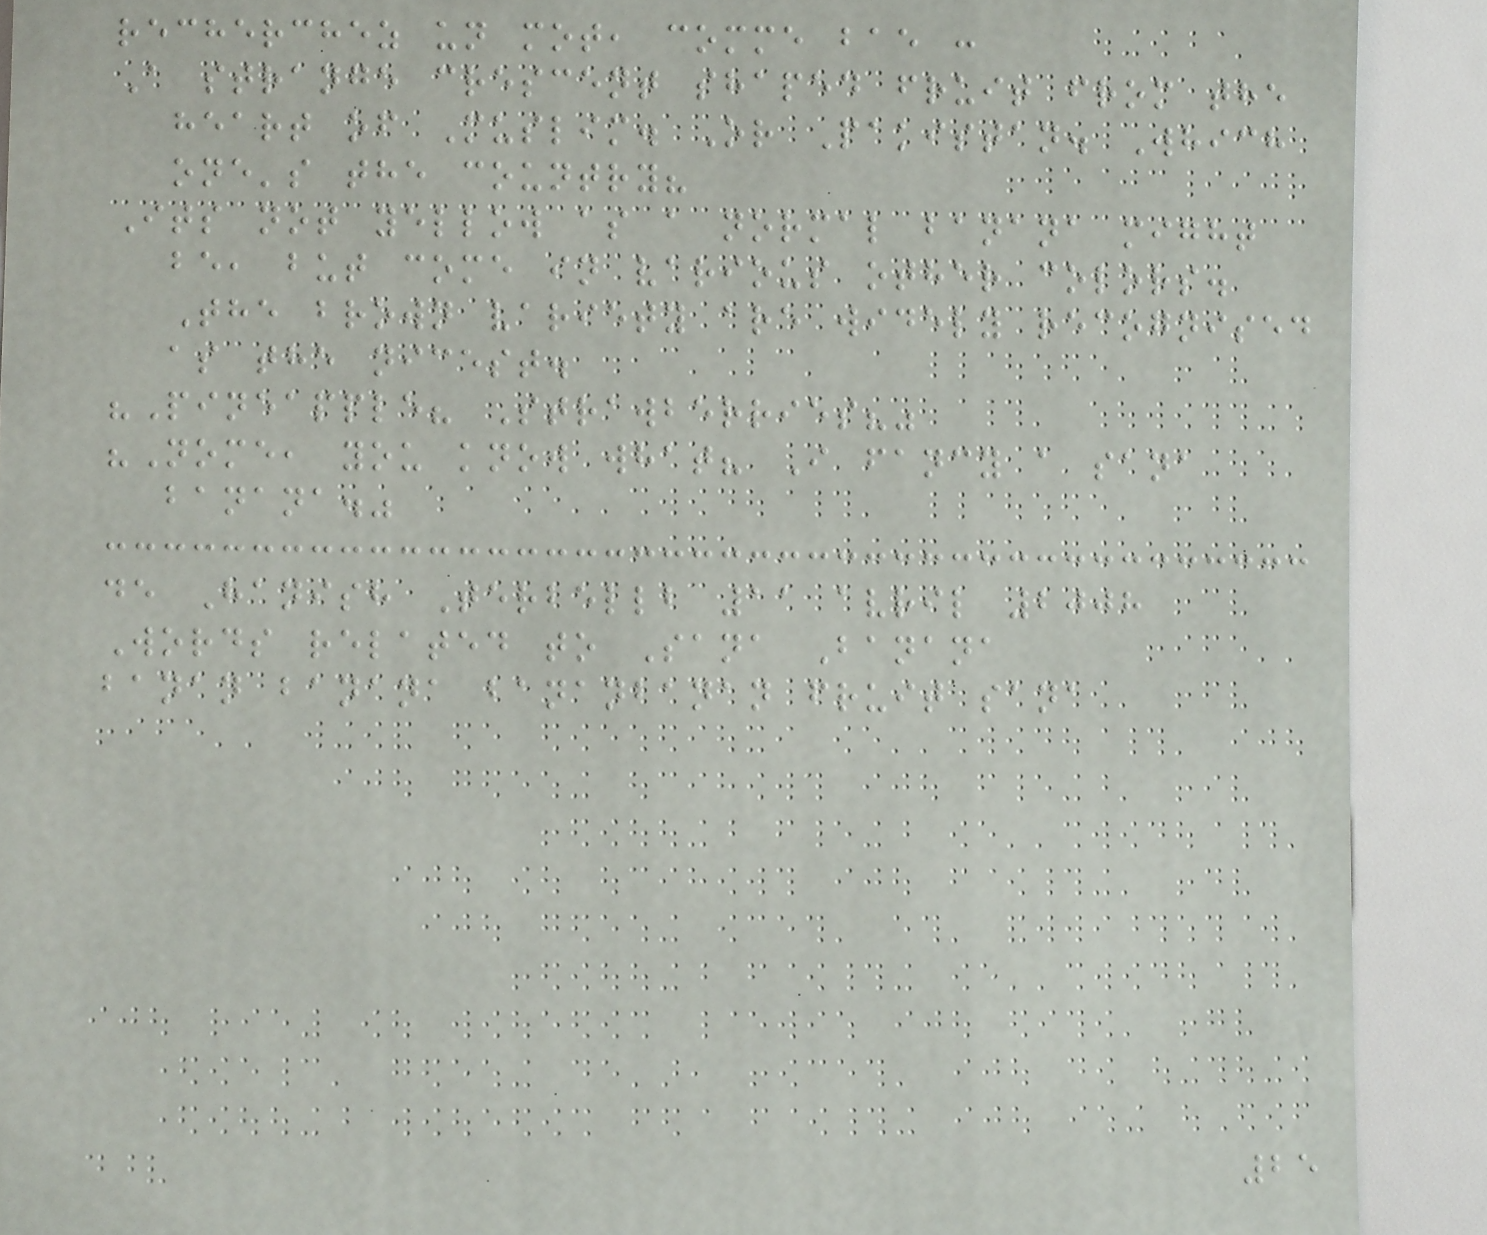recherchez un mot, comme bae :
A strange crescent shaped fruit from the
heart of Muslim. Or Pakistan. Which
one's the country?
Its not yellow as a normal banana might
be, but come in various other colors.
The brown variety are widely recognised
as the nicest.
"Pineapple? Strawberries?"
"Nome, you know what? I fancy a sana
banana."
de Hanish Terbellb 11 avril 2008
Words related to Sana Banana
banan banana bananbanan fruit sana
25
